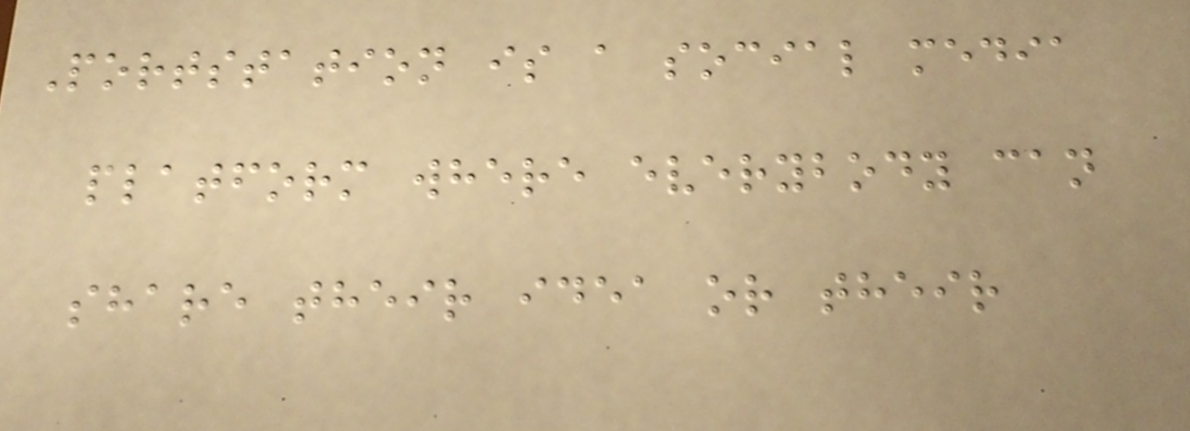Portstation is a social media
platform where everybody can
share their idea or their
